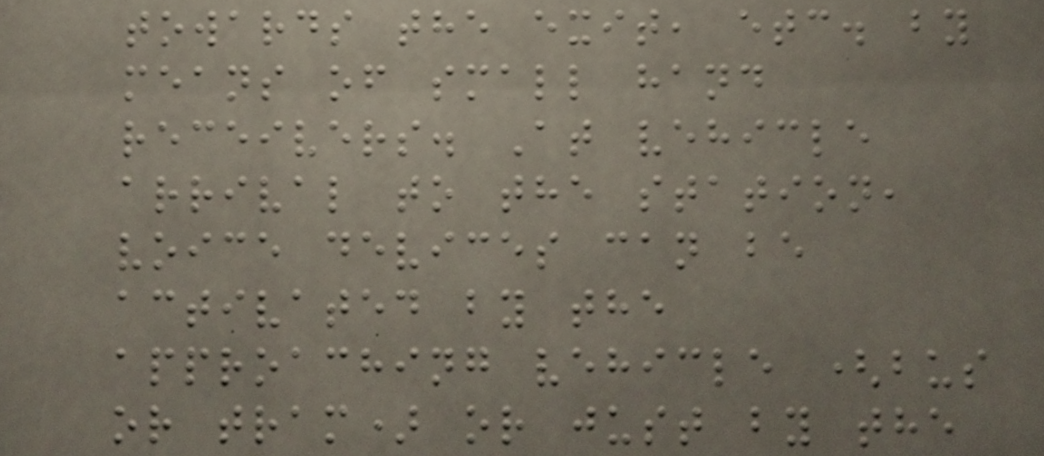towards the exit, etc. by
means of small hand
receivers. At vehicle
arrival to the station,
voice devices can be
activated by the
approaching vehicle (bus
or tram) or just by the
